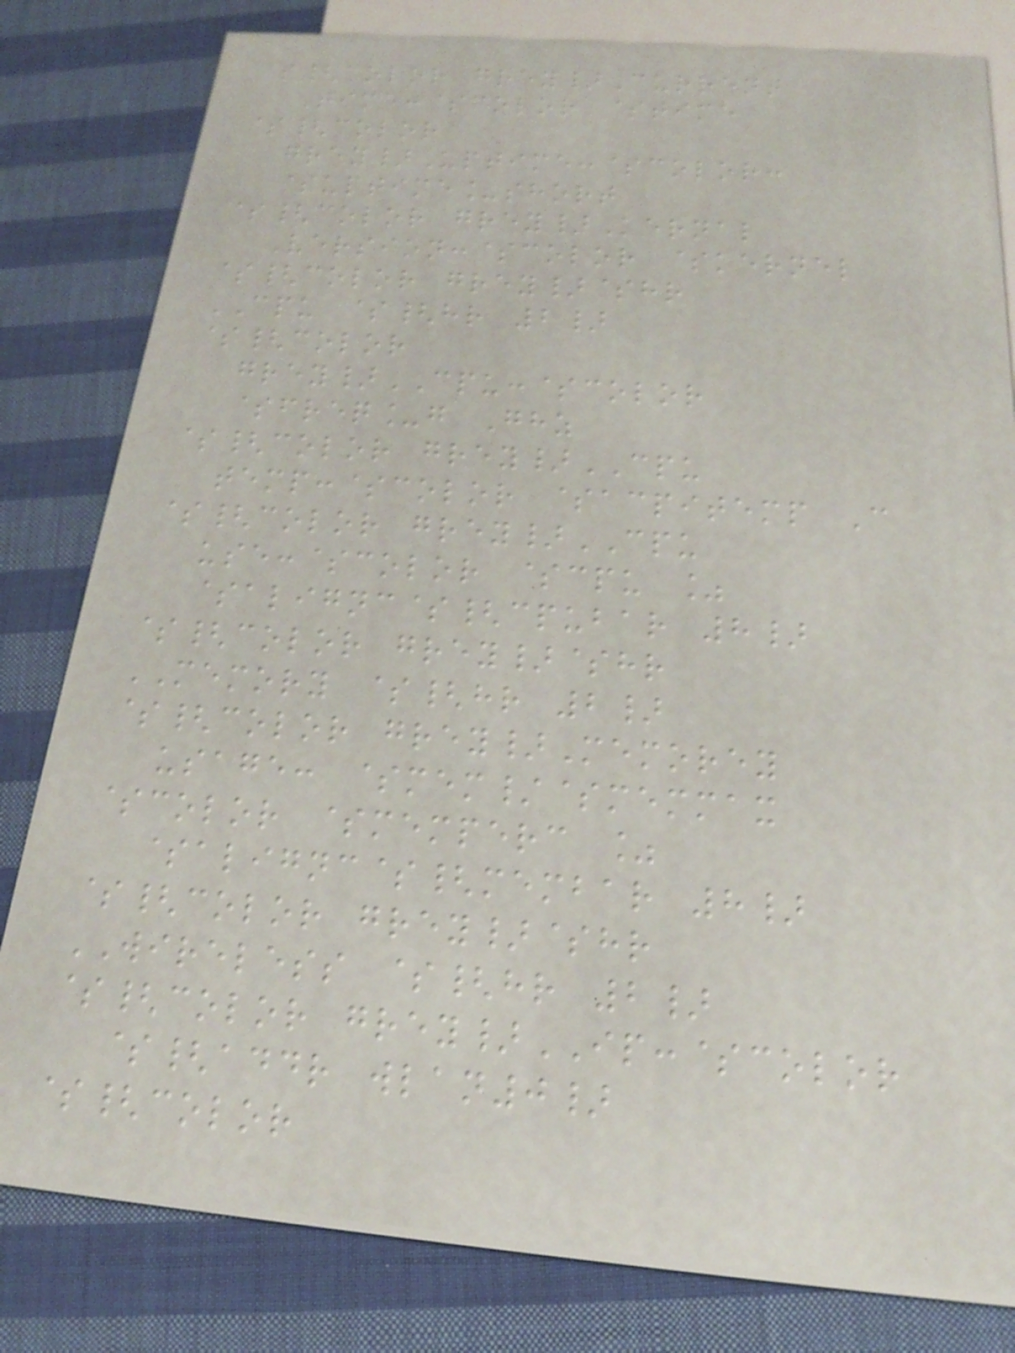${color grey}Current
Time:$color $time
${color
grey}Uptime:$color:
$uptime_short
${color grey}Kernal
Version:$color $kernel
${color grey}$hr
CPU ${hr 2}
${color
grey}CPU:$color
$freq_g Ghz
${color grey}CPU
temp:$color $acpitemp C
${color grey}CPU
use:$color $cpu %
$alignc${cpubar 8}
${color grey}$hr
MEMORY ${hr 2}
${color grey}Memorey
usage: $mem/$memmax
$color $memperc %
$alignc${membar 8}
${color grey}$hr
WIRELESS ${hr 2}
${color grey}IP:$color
${addr wlan0}
${color
